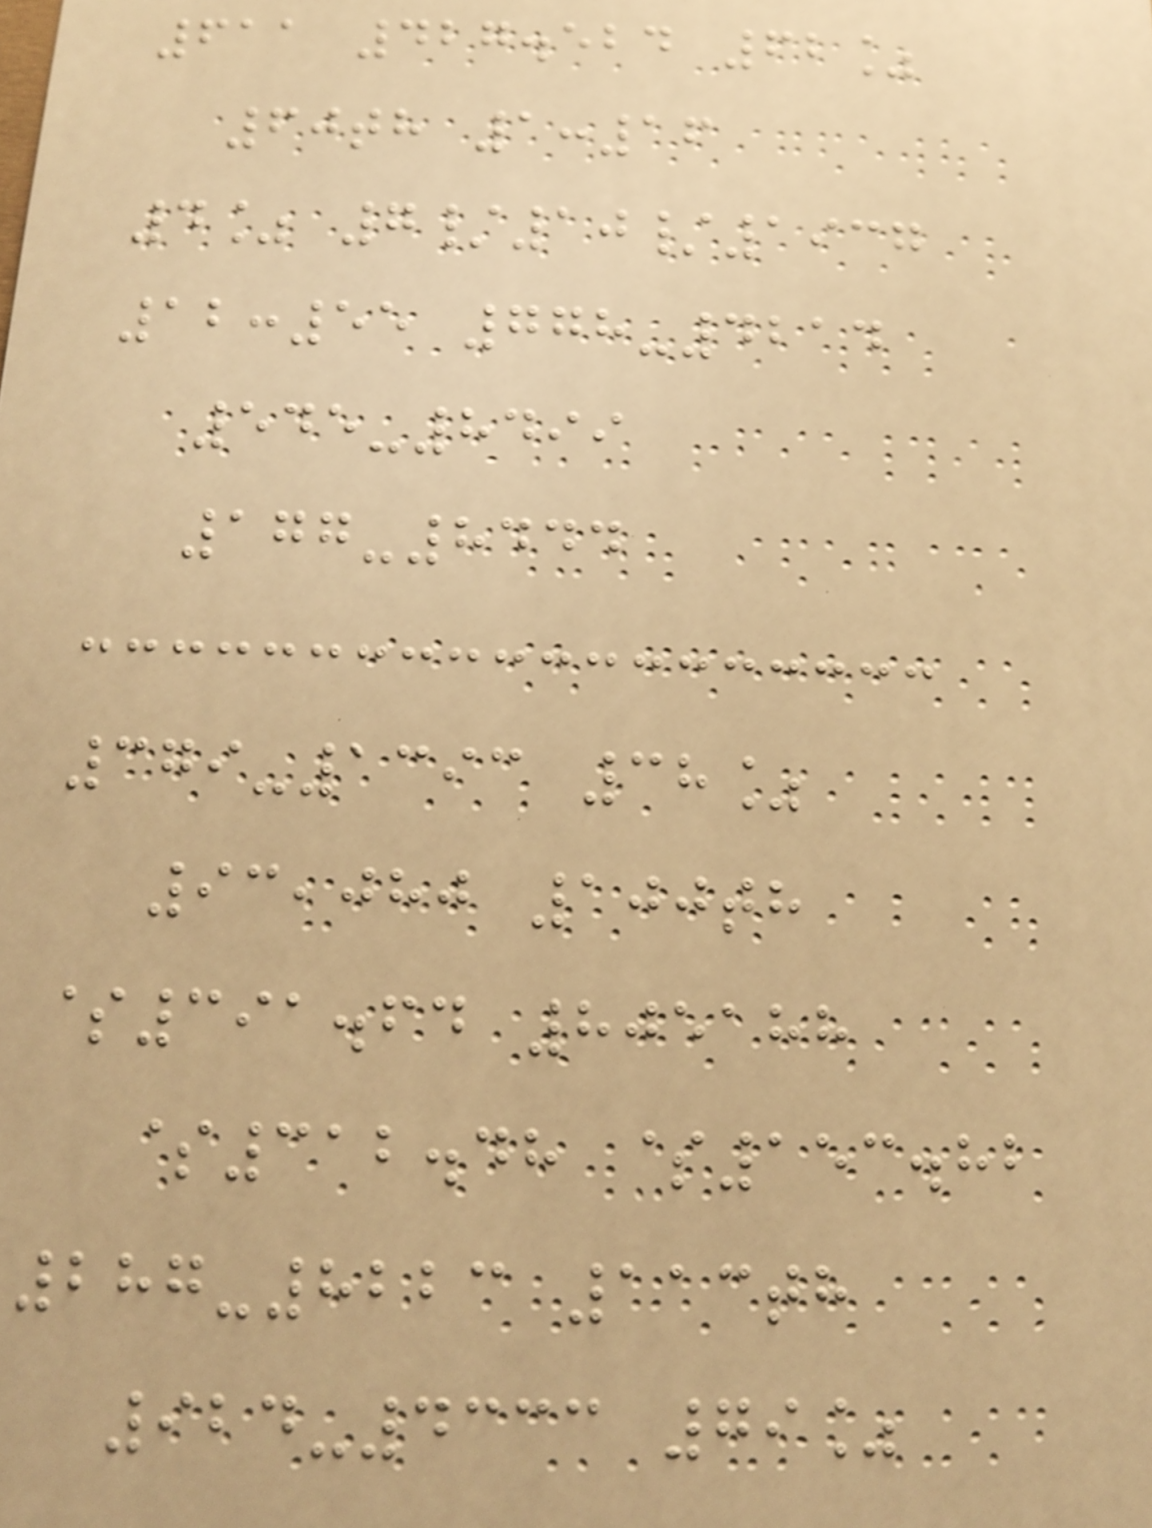611 427.524 62%
60th 1:16
4% 7/10/1937
12:55 778-4214
545-8499
177-8444
379-1393 38%
93,080 100th
$391.64 805188
$312.48 $153.82
287-8223 113th
924-4333 79%
